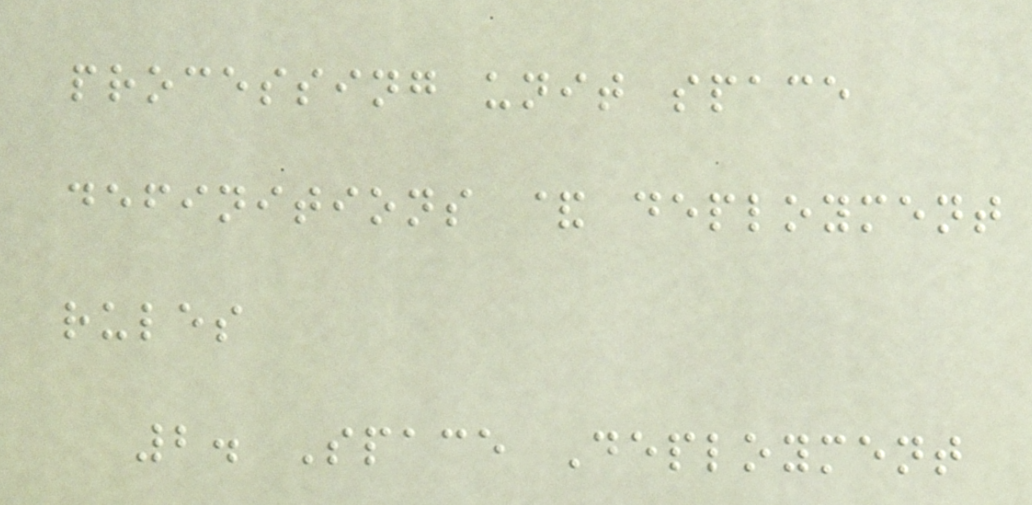processing unit space
definitions & deployment
rules
2. Space Deployment
